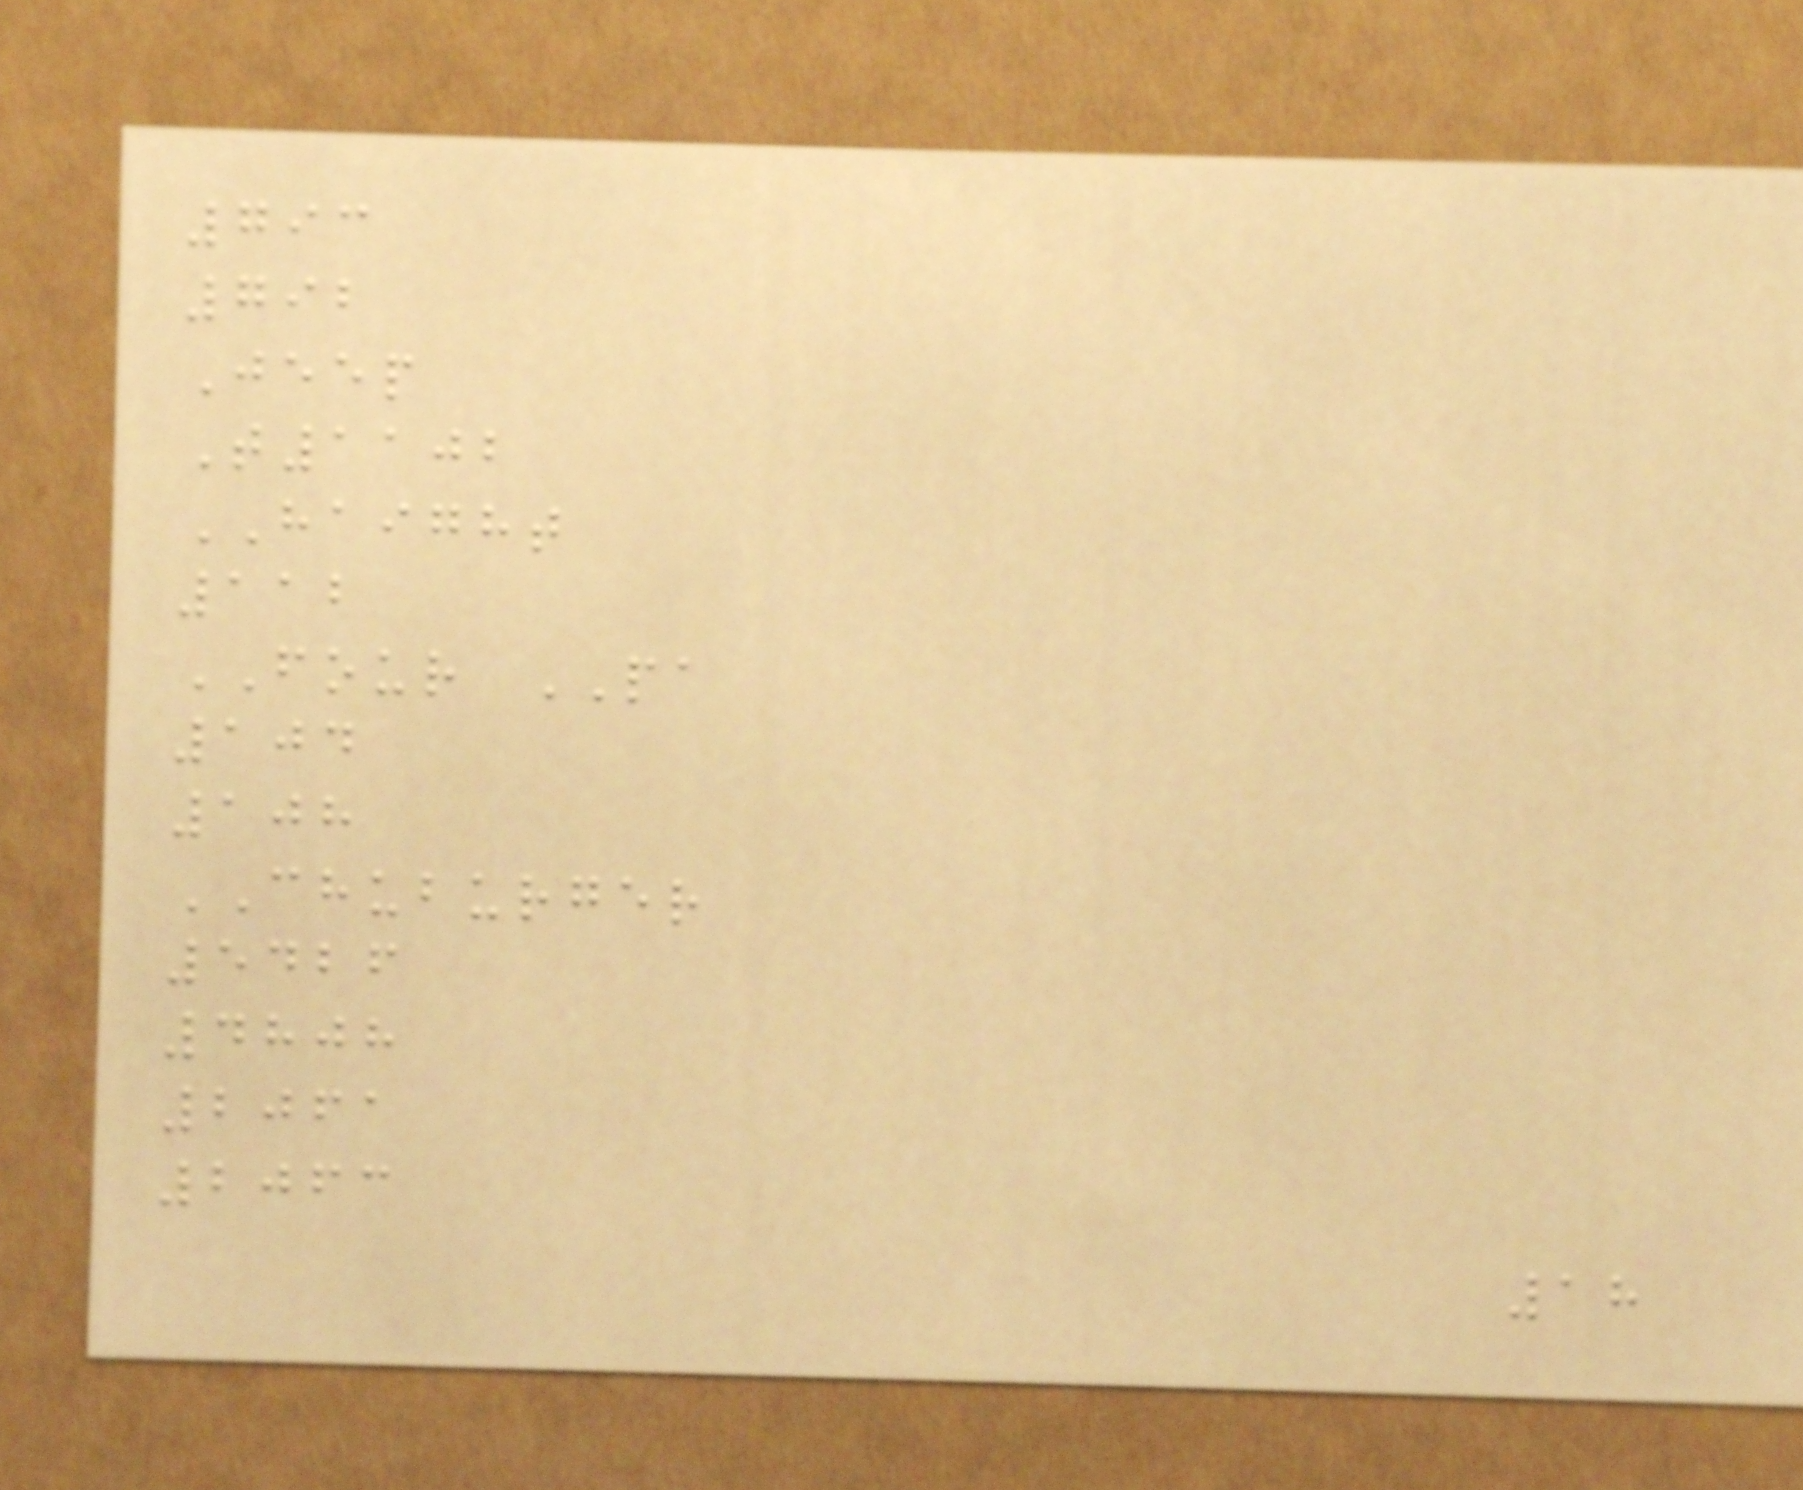793
792
Jeep
T1102
HAIGHT
112
FOUR PA
104
108
CHUBURGER
5426
4808
2061
2063
18
